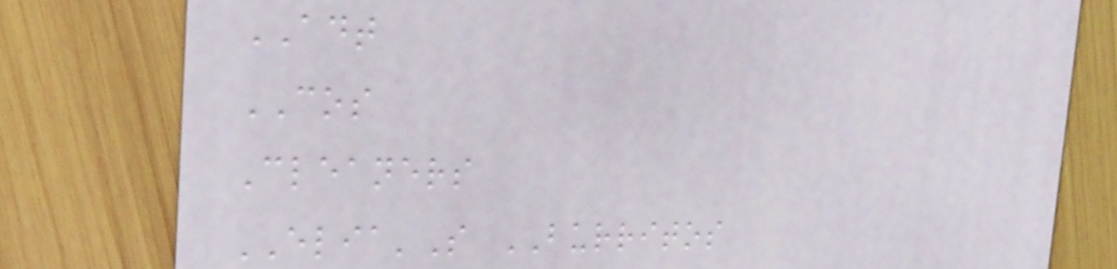ADT
COS
Cleaners
ELIA'S BURRITOS
